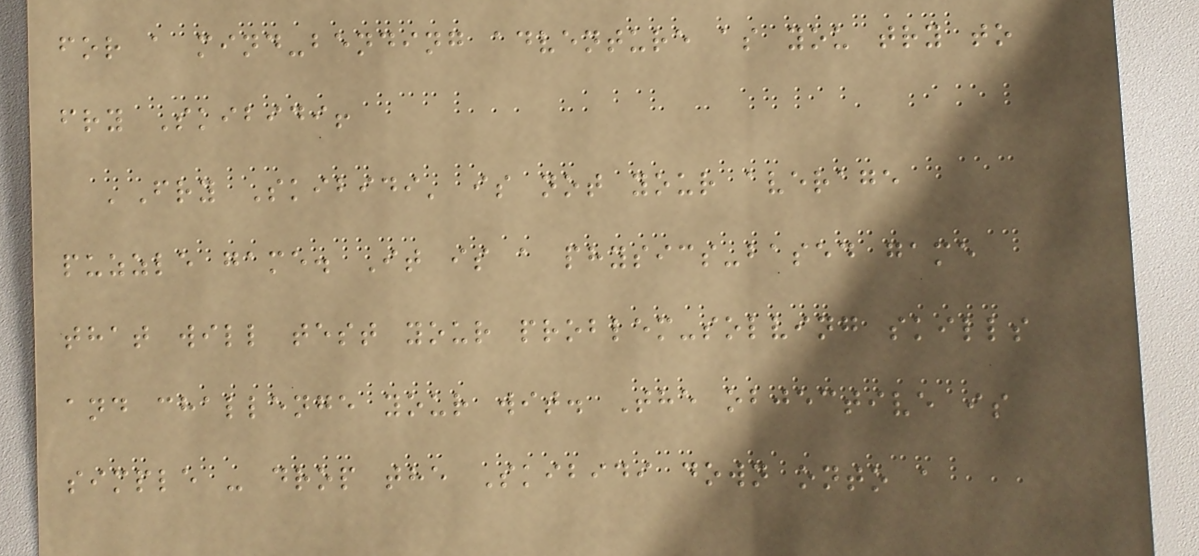for a mind-bending adventure as you try to
fry Skibidi!
'Fry Skibidi' is not your average
puzzle game. It is a physics-based game
that will test your problem-solving skills
and challenge your wit. The objective is
simple - drop the Skibidi down onto a
